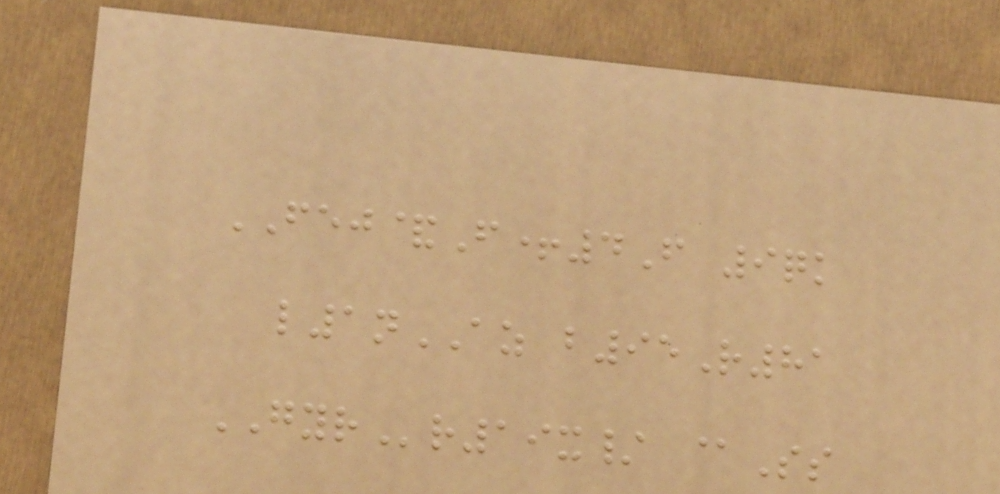FEJ&F+4F 9qk
l1nAZ b95R81
GYRr19x/ @Ss
